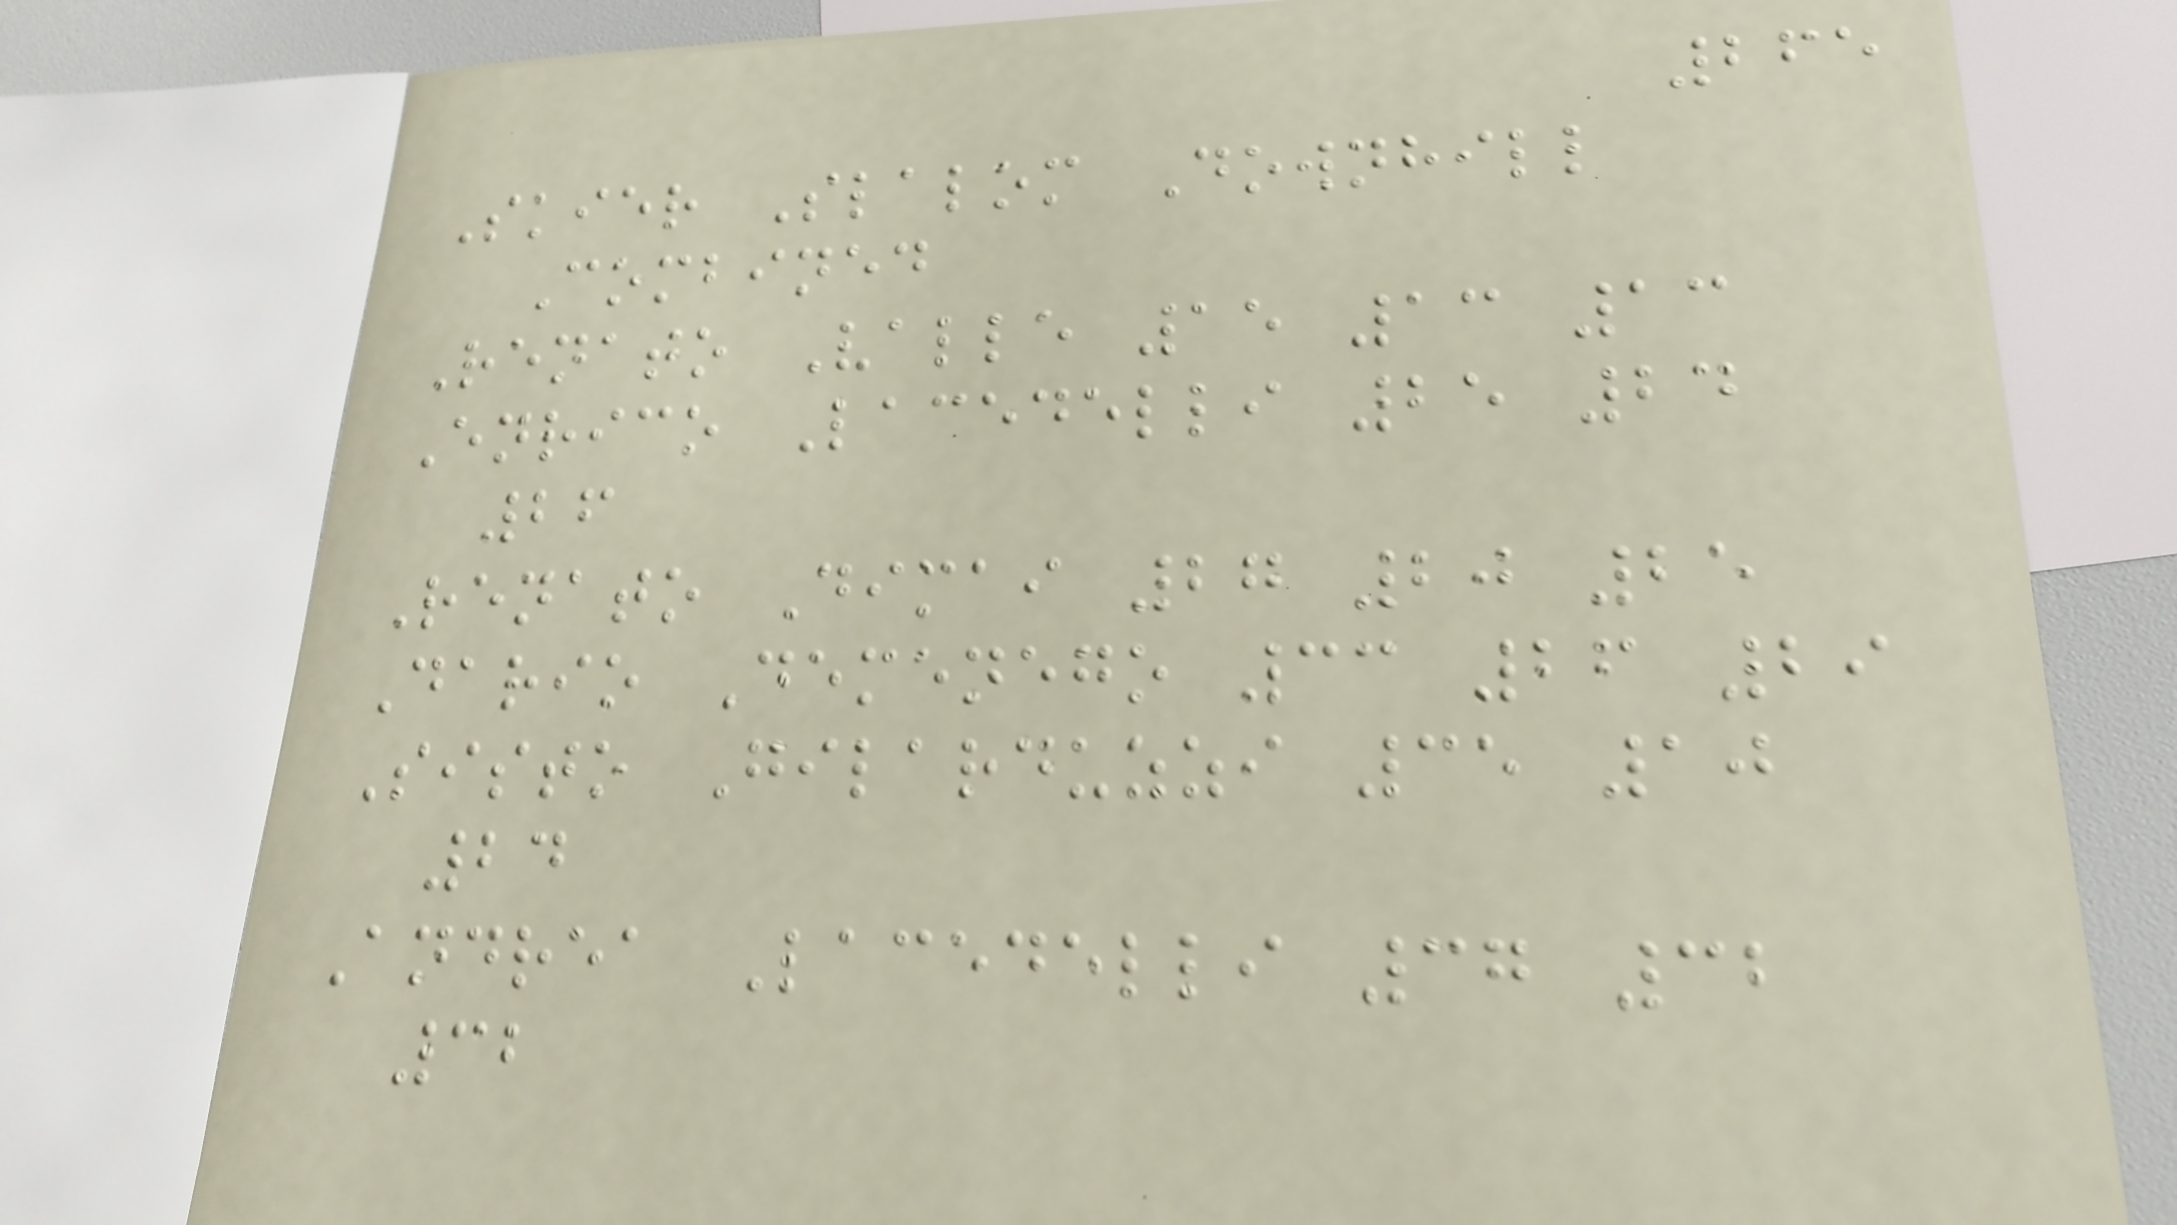265
Skier Slalom Downhill
Combined
Renato Valle 15 13 13
Enrico Lacedelli 25 24
26
Renato Dimai 27 20 25
Dario Demenego 33 26 29
Sisto Gilarduzzi 35 10
24
Andrea Lacedelli 37 32
32
